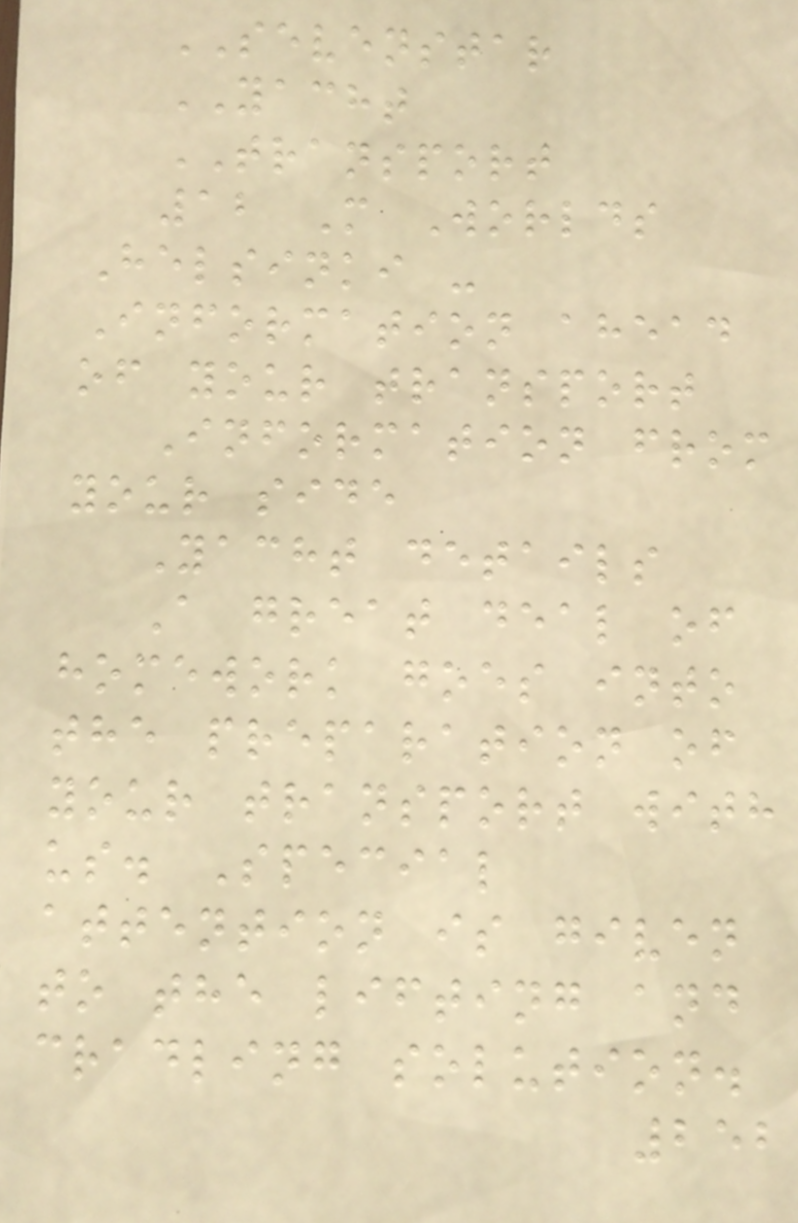SEVENSTAR
YACHT
TRANSPORT
12 M Worlds
Helsinki -
Information ahead
of your transport
Information from
your side
Yacht details
A great deal of
homework goes into
the preparation of
your transport with
us. Special
attention is given
to the lifting and
cradling solution.
252
